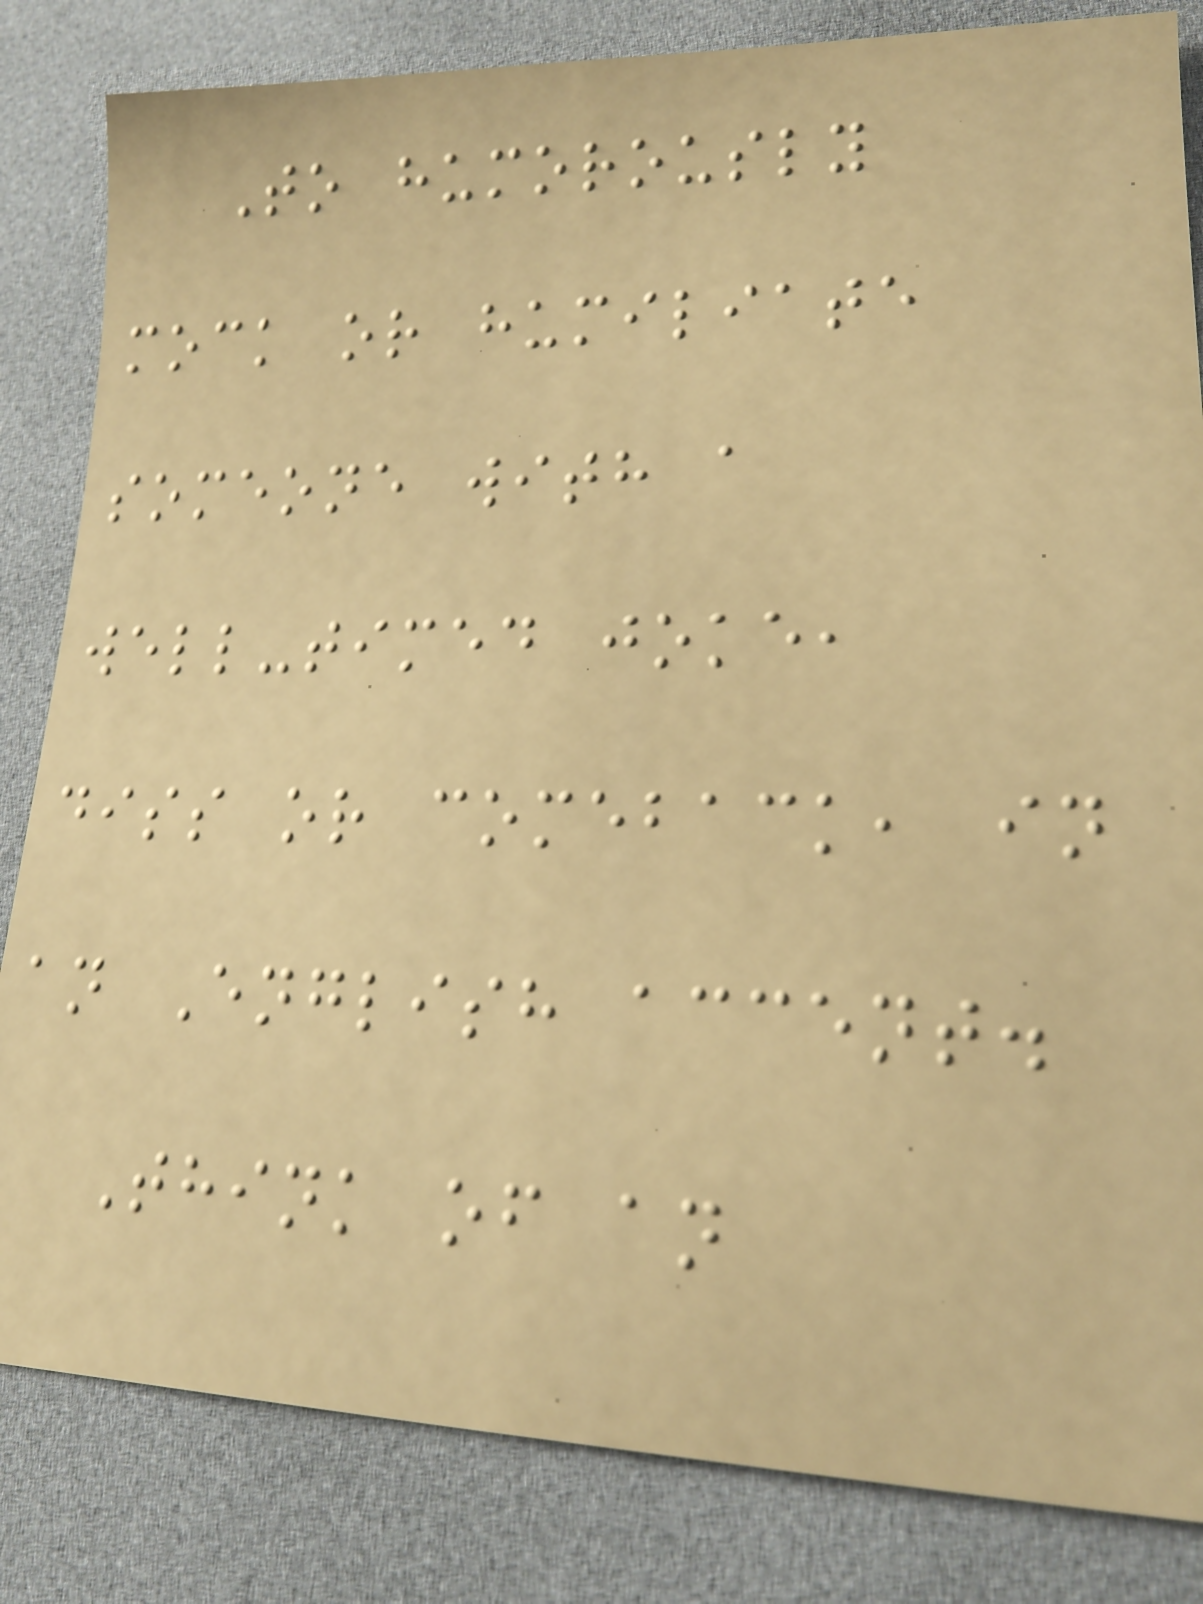To humorously
mock or humiliate
someone with a
well-timed joke,
diss or comeback, in
an English accent.
Think of an
